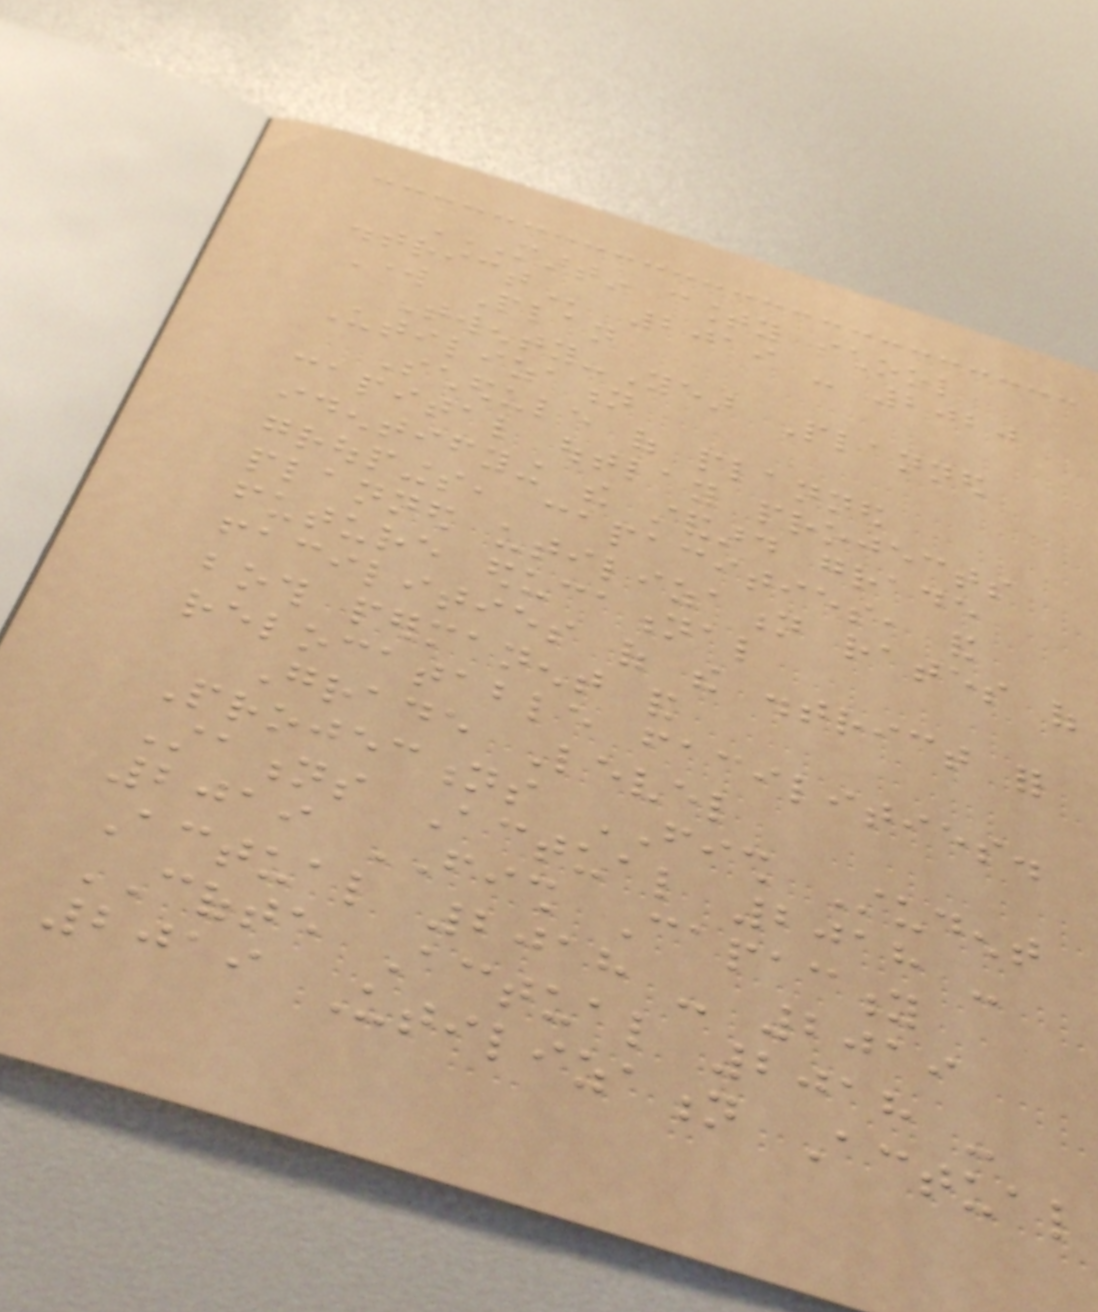MARTIN COUNTY SCHOOL
DISTRICT 2019 - 2020
Work Plan
Twenty-Year Planned
Utilization
Schedule of planned
capital outlay projects
identifying the standard grade
groupings, capacities, and
planned utilization rates of
future educational
facilities of the district for
both permanent and
relocatable facilities.
Grade Level
Projections FISH Student
Stations Actual 2018 -
2019 FISH Capacity
Actual 2018 - 2019
COFTE Actual 2018 -
2019 Utilization Actual
